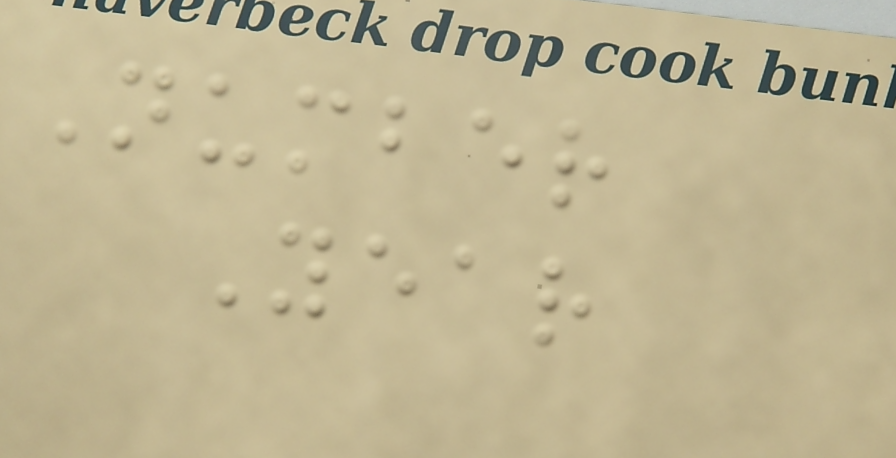Number
Year
